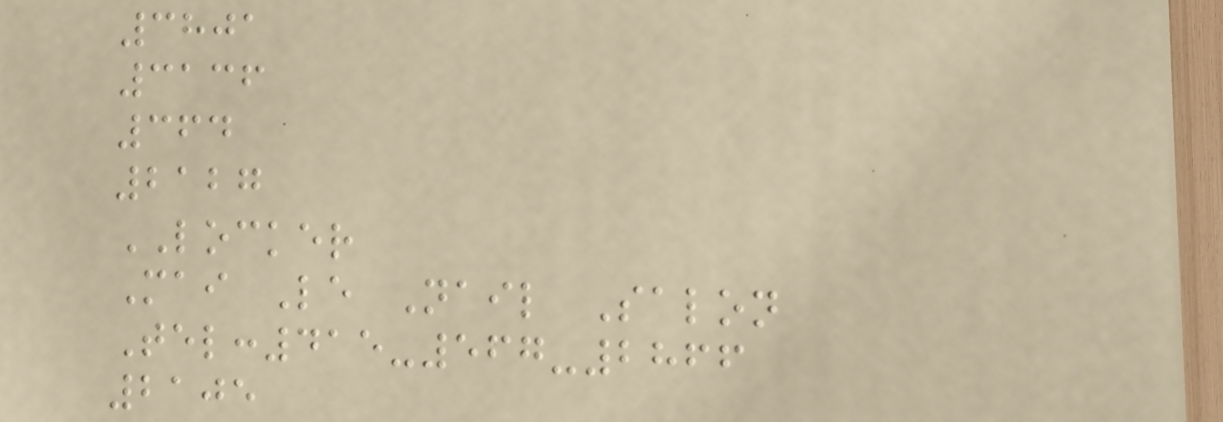3801
3136
364
2127
LOCKER
Mai Le Nail Salon
Tel:415-567-2866
2105
